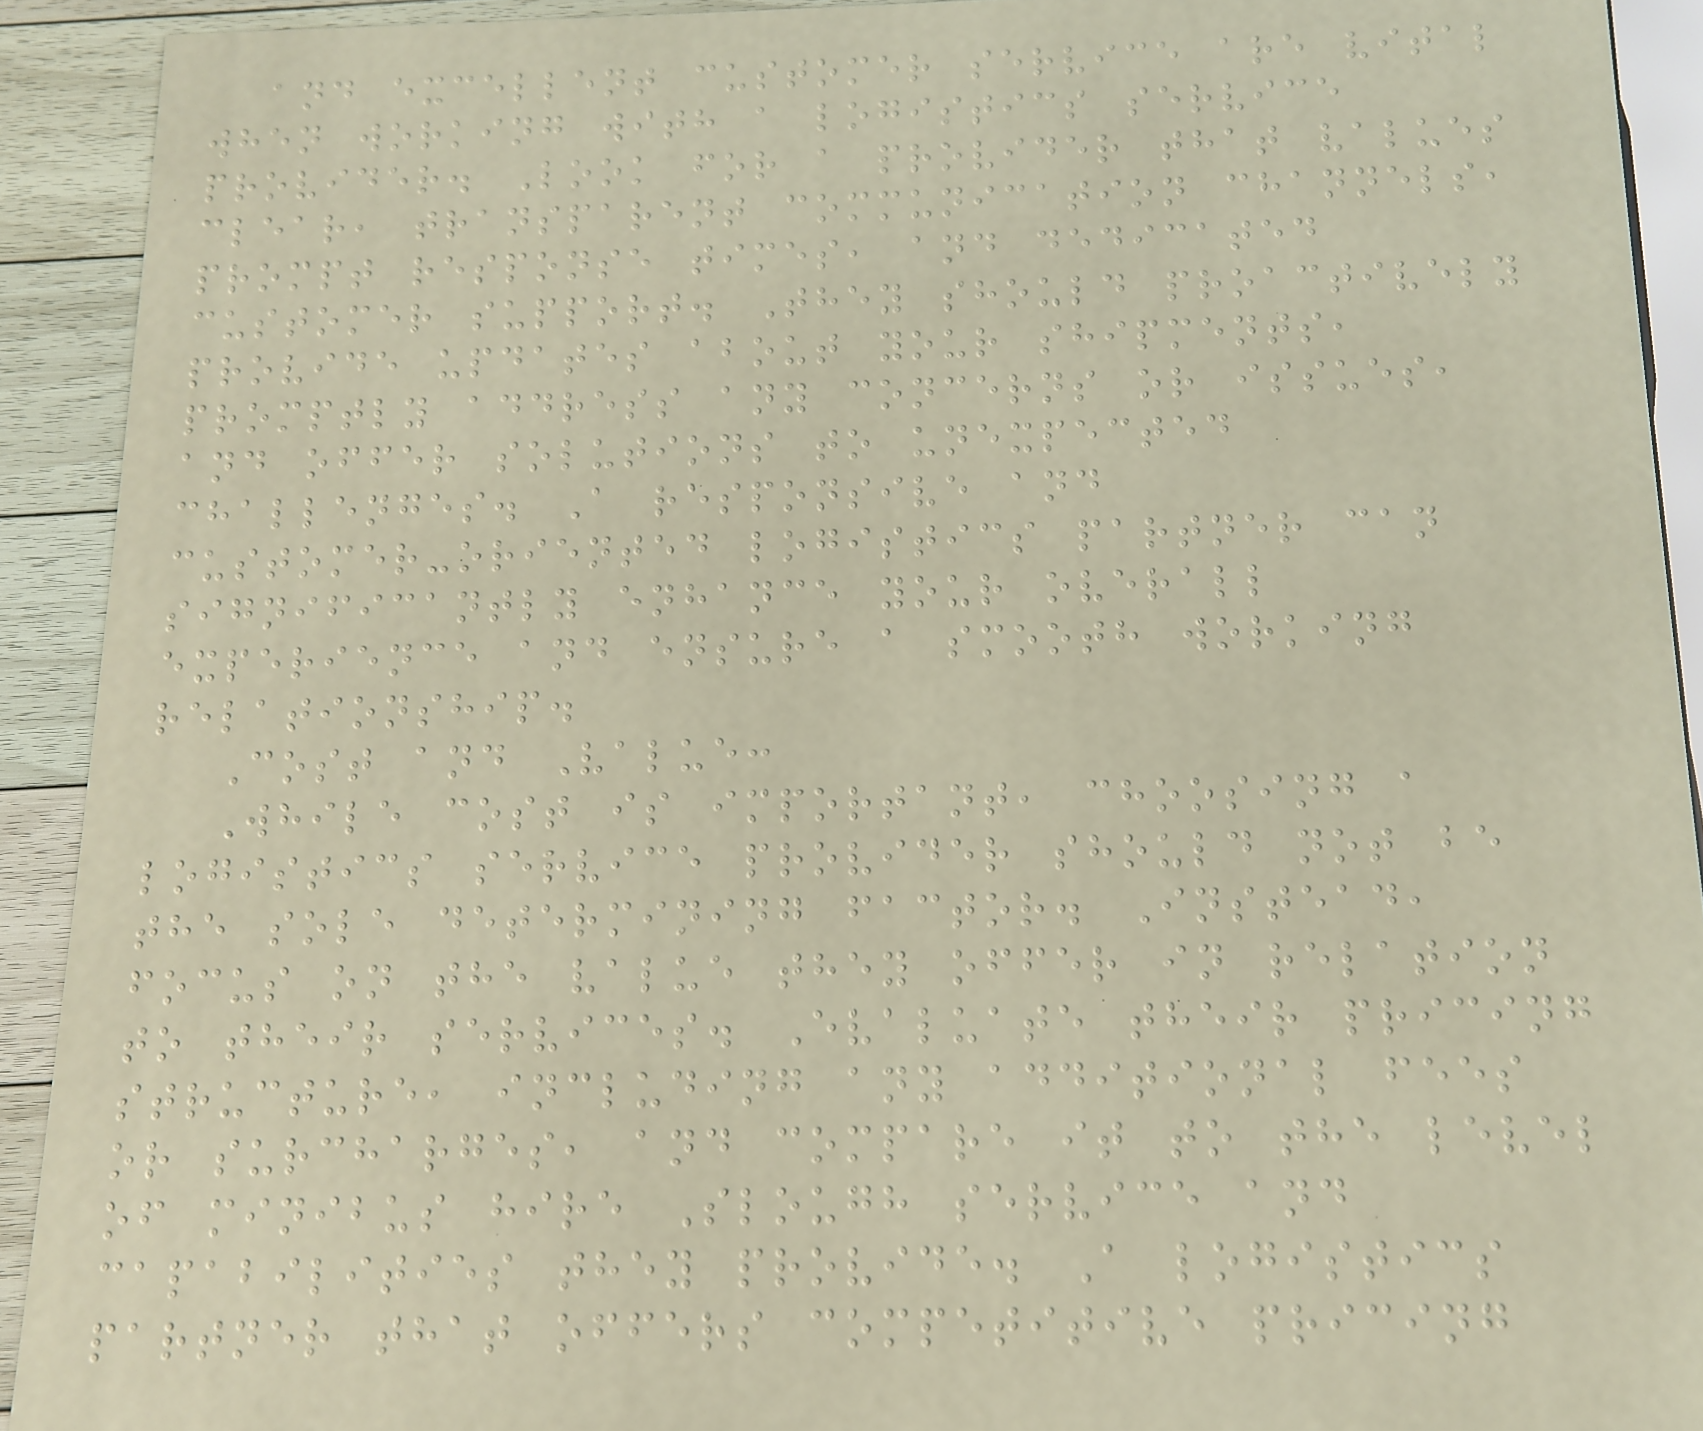and excellent customer service are vital
when working with a logistics service
provider. Look for a provider that values
clear, transparent communication channels,
prompt response times, and dedicated
customer support. They should proactively
provide updates about your shipments,
promptly address any concerns or issues,
and offer solutions to unexpected
challenges. A responsive and
customer-oriented logistics partner can
significantly enhance your overall
experience and ensure a smooth working
relationship.
Cost and Value:
While cost is important, choosing a
logistics service provider should not be
the sole determining factor. Instead,
focus on the value they offer in relation
to their services. Evaluate their pricing
structure, including any additional fees
or surcharges, and compare it to the level
of minibus hire Slough service and
capabilities they provide. A logistics
partner that offers competitive pricing
